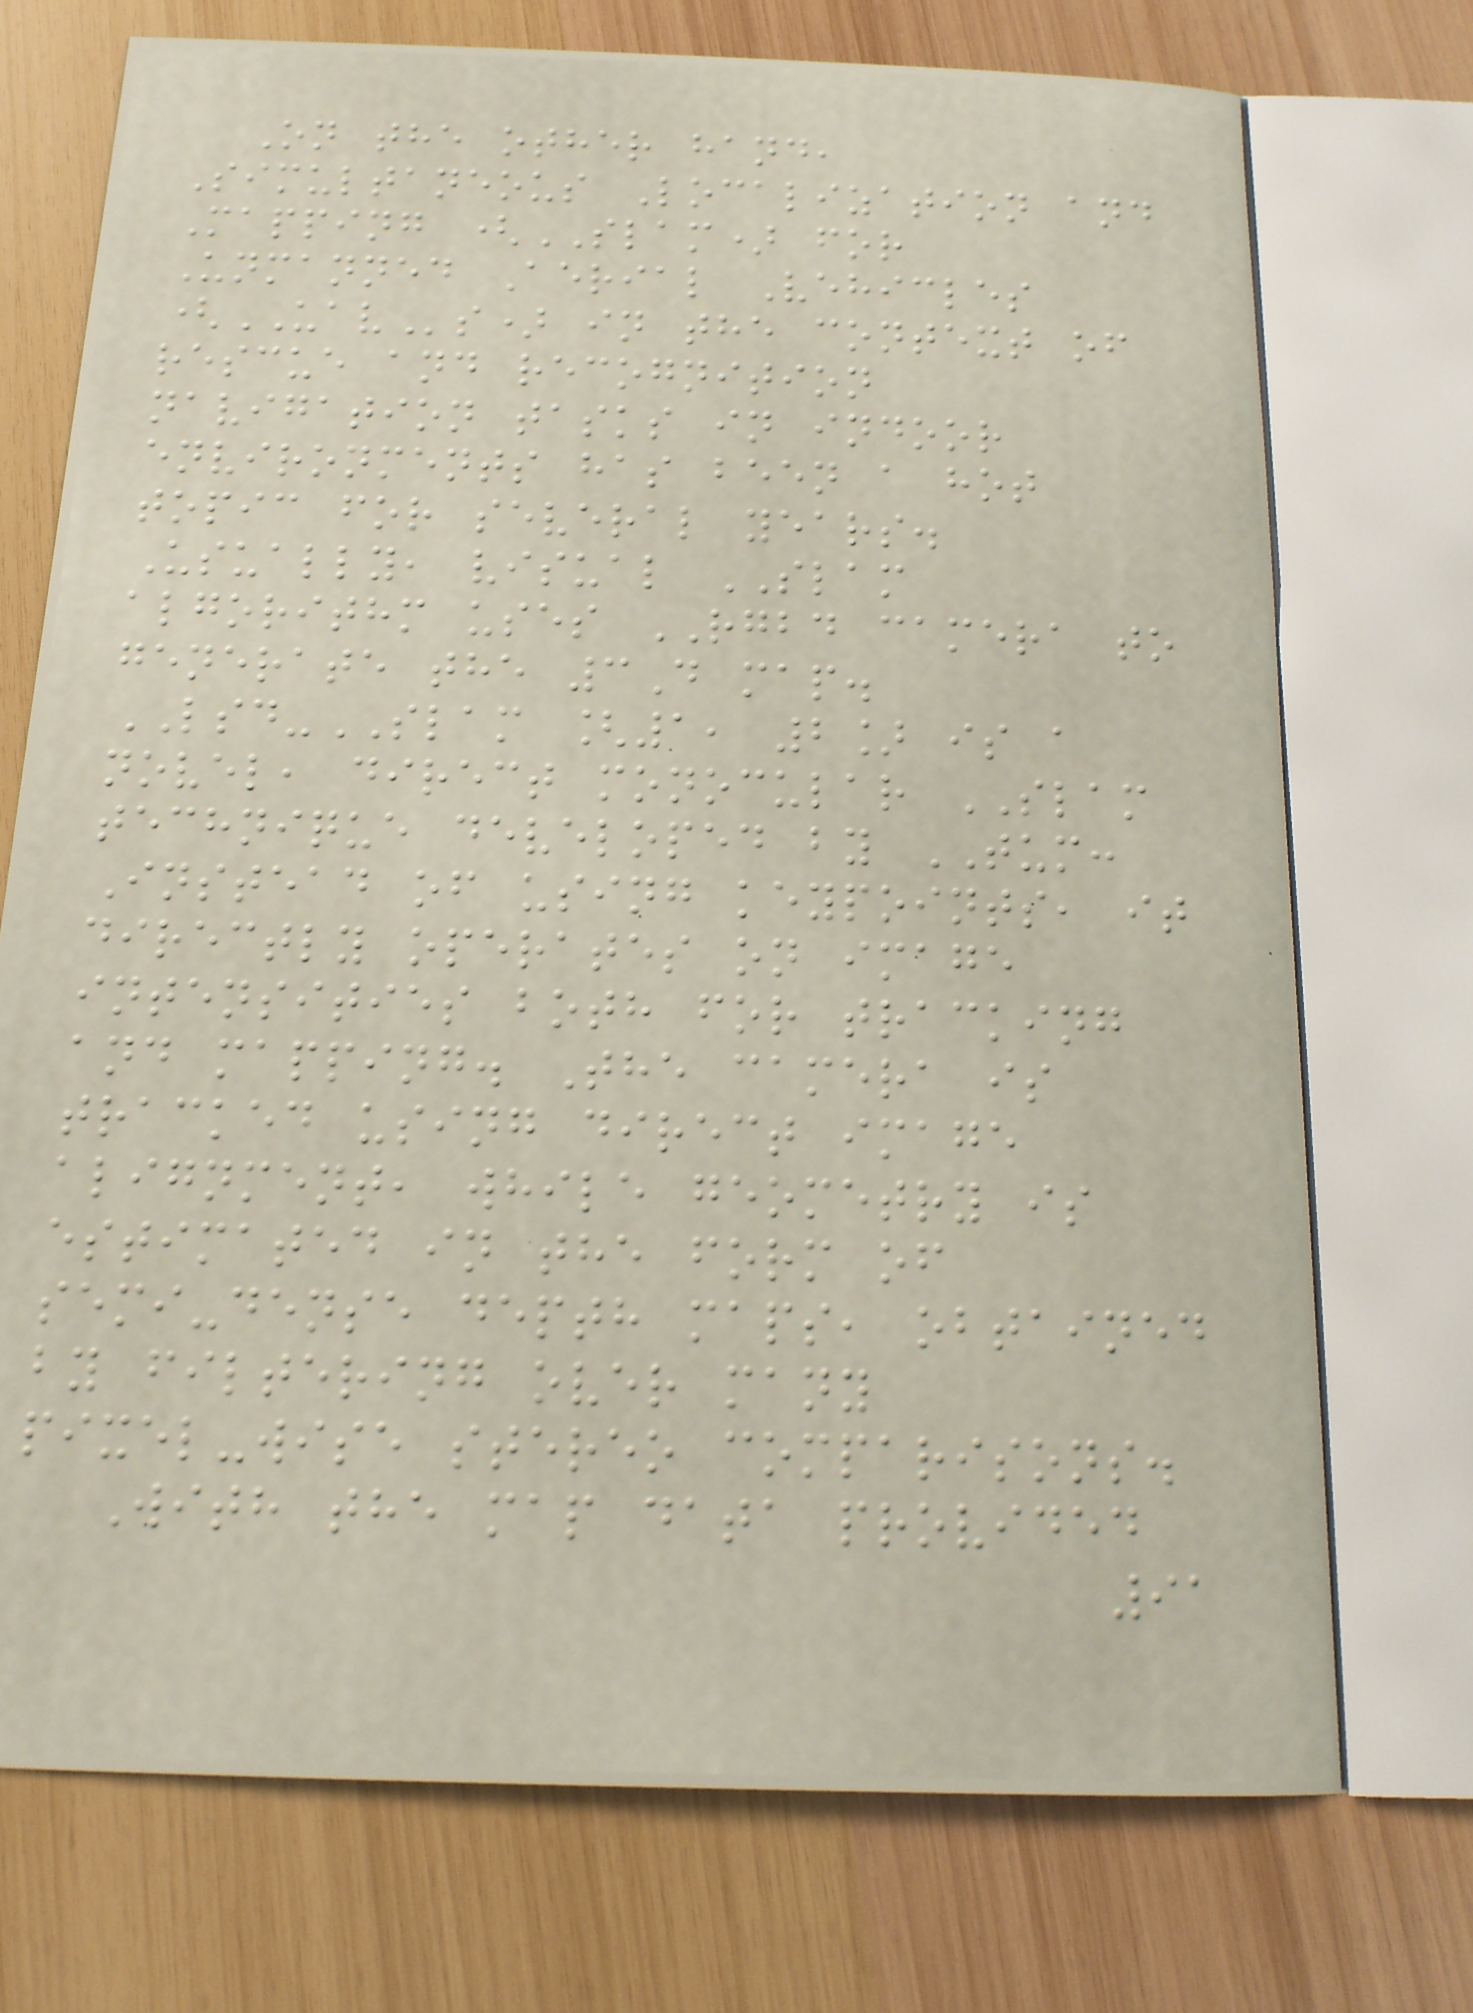On the other hand,
Simultaneous Localization and
Mapping (SLAM) for
Unmanned Aerial Vehicles
(UAVs) in the context of
rescue and recognition
navigation tasks in indoor
environments has been a hot
topic for several years.
Usually, visual SLAM
algorithm uses RGBD camera to
generate the 3D map.
LSD-SLAM [1, 2] is a
novel, direct monocular SLAM
technique developed by TUM:
Instead of using keypoints, it
directly operates on image
intensities both for tracking
and mapping. The camera is
tracked using direct image
alignment, while geometry is
estimated in the form of
semi-dense depth maps, obtained
by filtering over many
pixel-wise stereo comparisons.
With the map data provided
91
